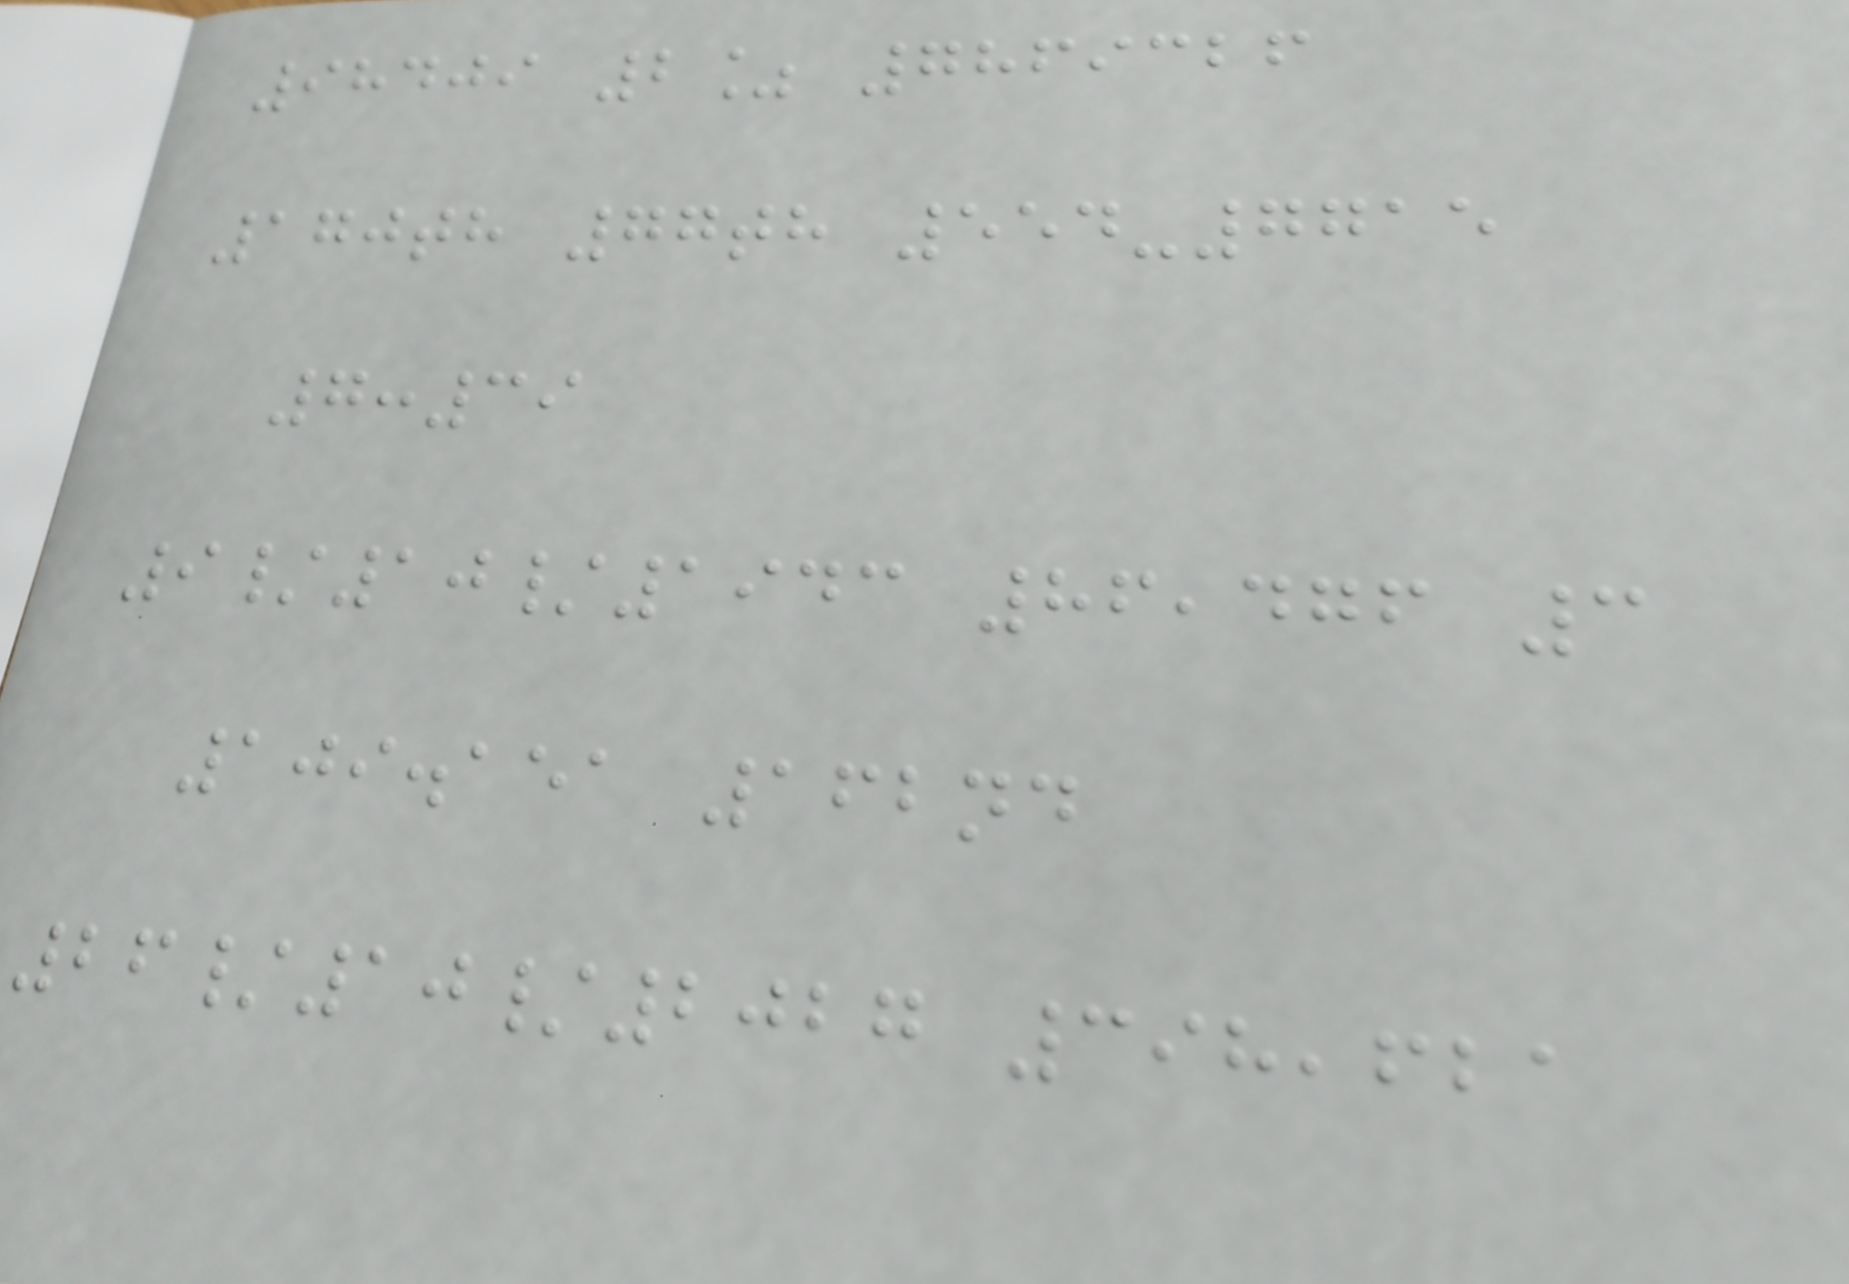98409 2% 7869326
170th 77th 554-7715
7:39
9/10/1943 86,476 3
109.151 162nd
26/10/2027 398,621
